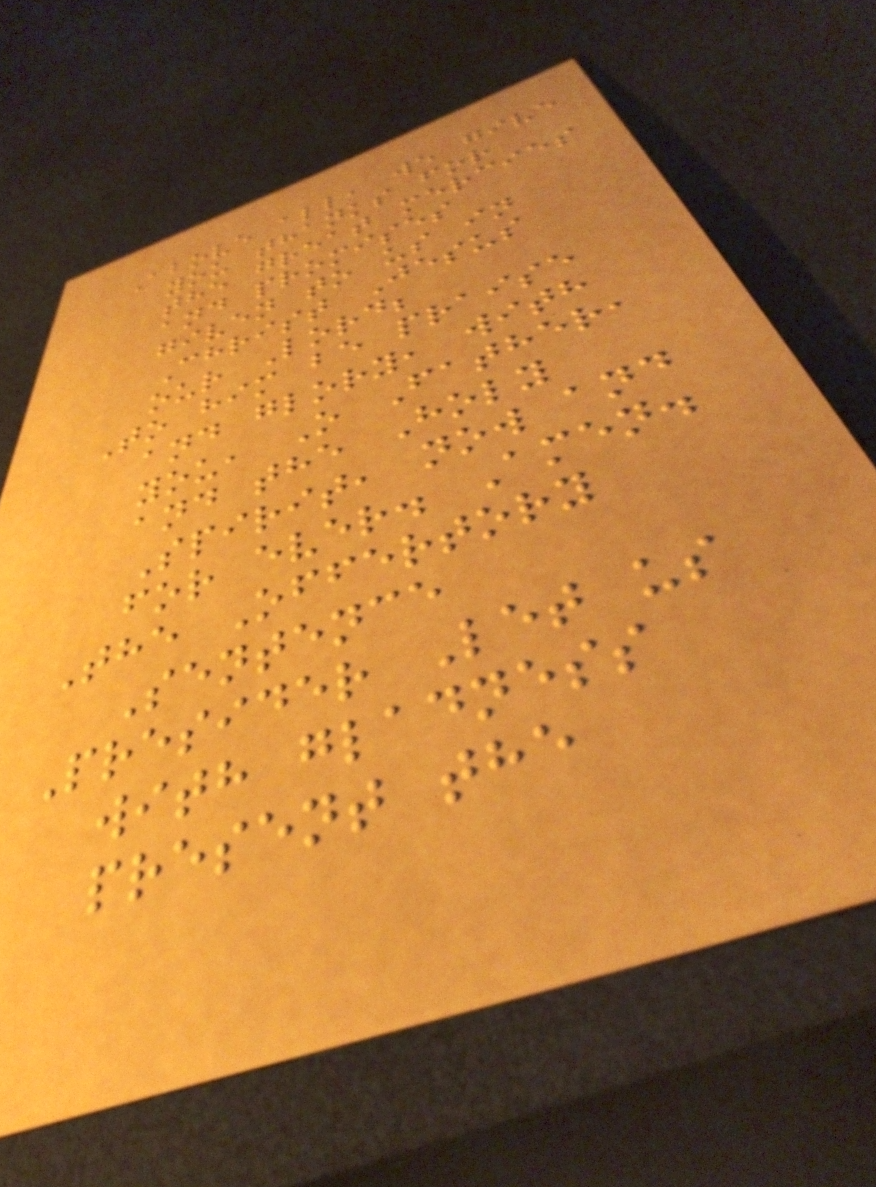Above all, we give
you thanks for
the great mercies
and promises
given to us in
Christ Jesus
our Lord;
To him be praise
and glory, with
you, O Father,
and the Holy
Spirit, now and
for ever. Amen.
The Offertory
Sentence
Presider Let us
with gladness
present the
